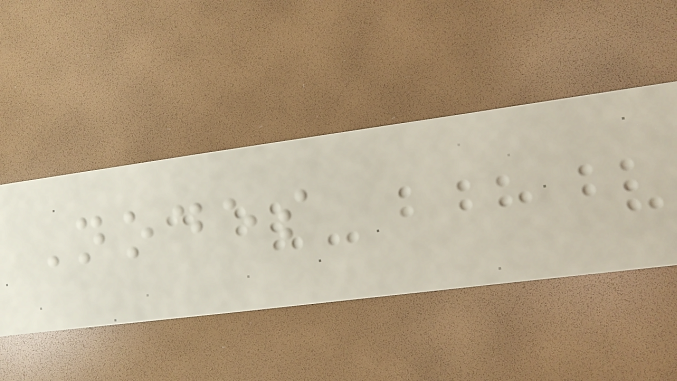Nodes
